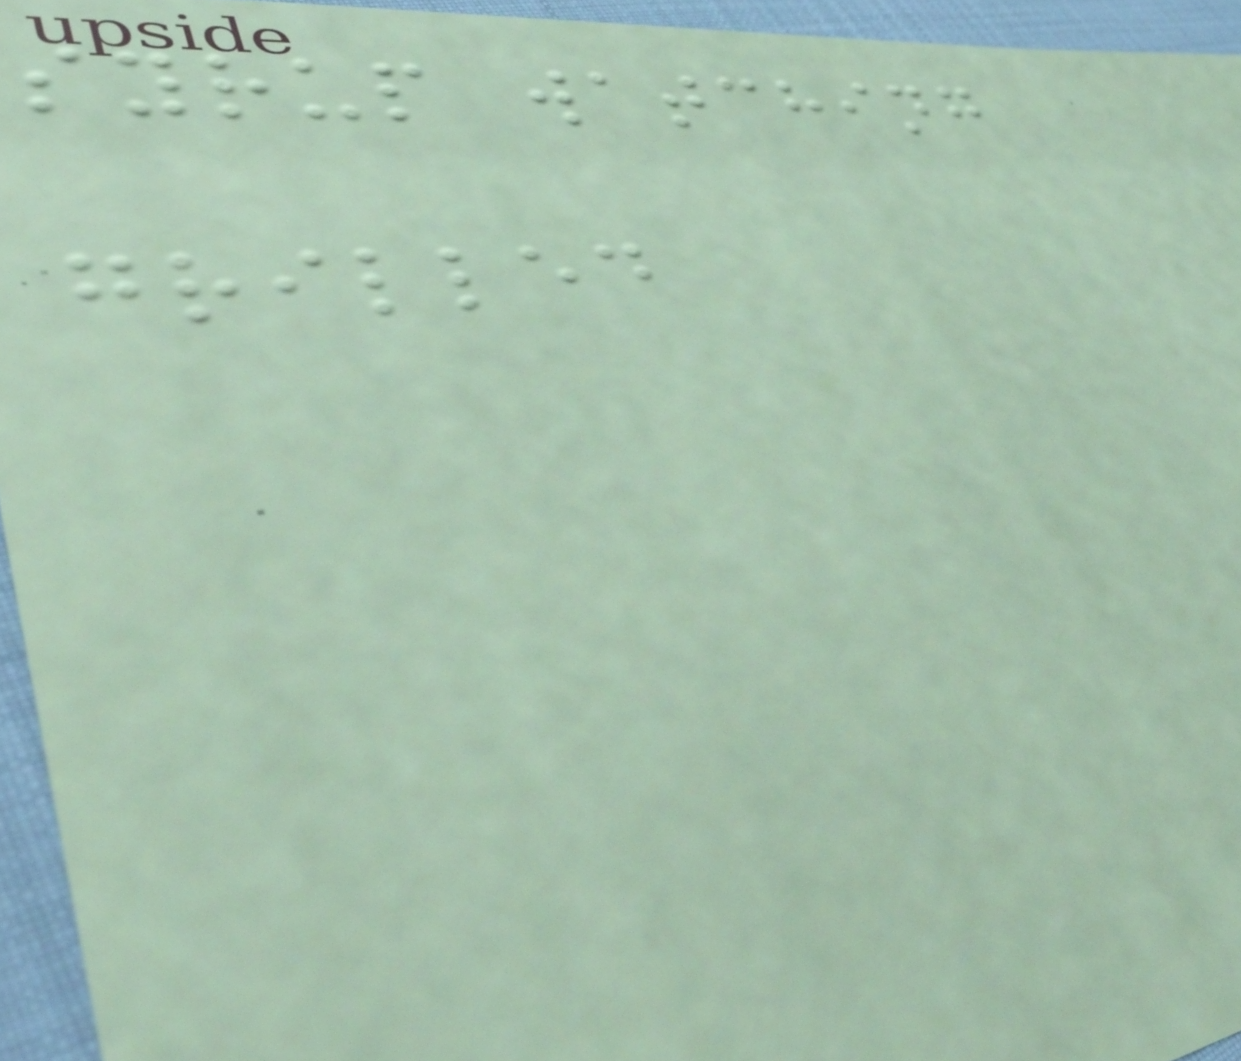syrup watching
grilled
